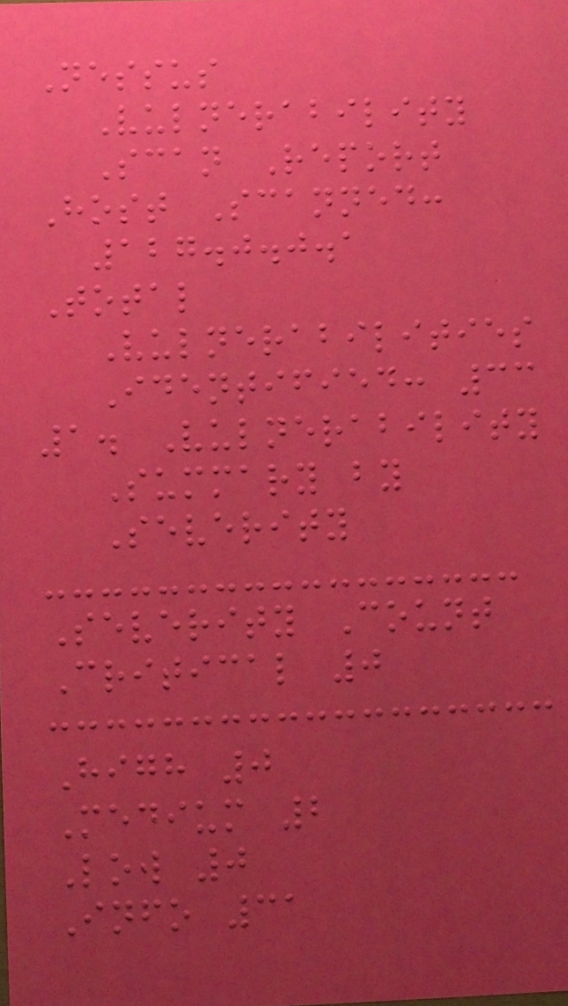Nessus
Vulnerability
Scan Report
Host Scanned:
127.0.0.1
Total
Vulnerabilities
Identified: 33
1. Vulnerability
Summary by
Severity
Severity Count
Critical 0
High 0
Medium 2
Low 0
Info 31
